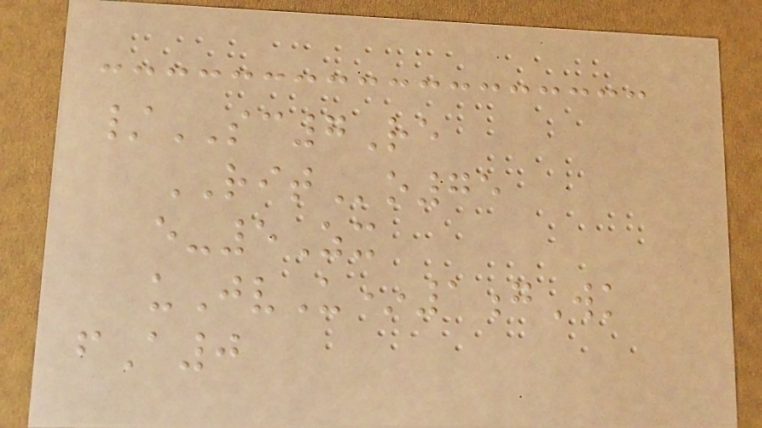/SC7Re
RITo75
e-5Zx
uJvU*1gWk
fA0
